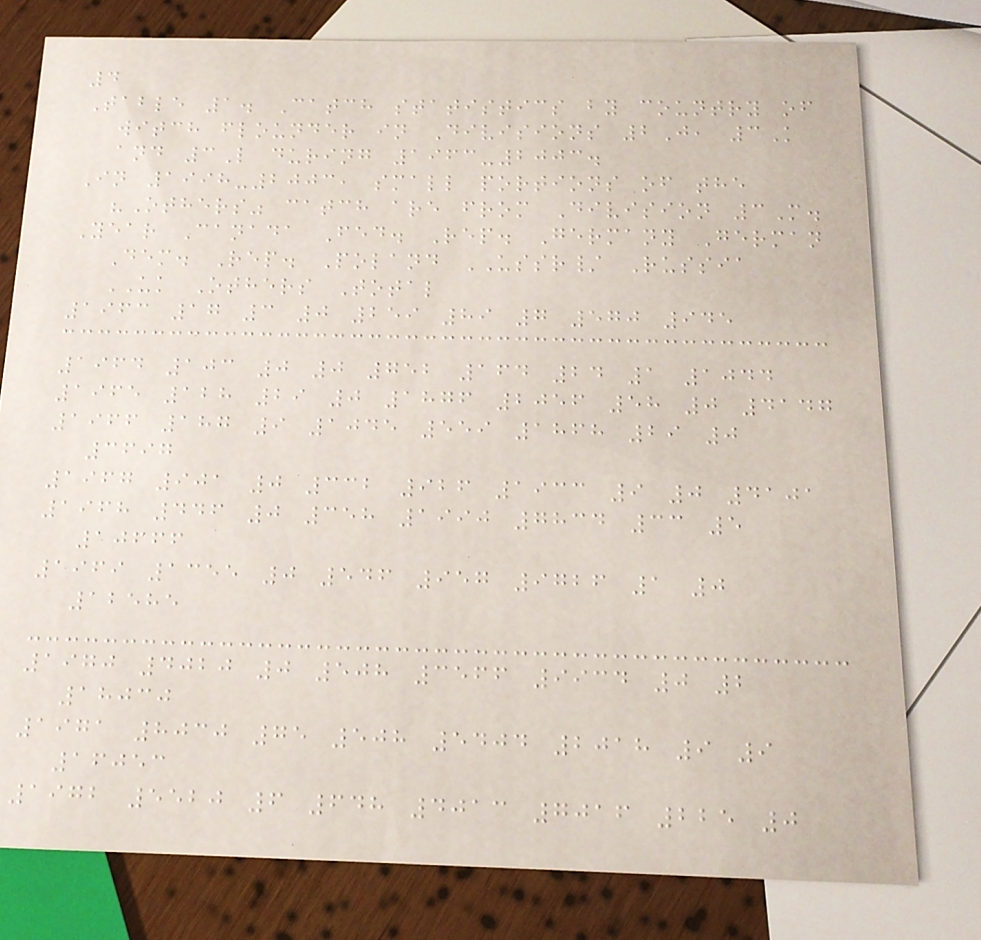4
Table 1. Catch statistics by country of
witch flounder in Divisions 2J, 3K
and 3L during 1963-2003.
In 1998-2003, small portions of the
"Others" catch are from Division 3M.
Year Canada Fed. Rep. Germany German
Dem. Rep. Poland USSR/ Russia
UK Others Total
1963 17 3 0 259 89 7 570 945
1964 103 0 0 752 164 24 1 1044
1965 128 29 0 1876 2056 58 0 4147
1966 187 9 1045 559 1868 29 0
3697
1967 901 0 332 926 1933 9 0 4101
1968 446 0 358 1990 7834 33 5
10666
1969 1355 0 546 957 9726 1 0
12585
1970 4020 0 508 3566 9934 0 2
18030
1971 8030 75 508 5404 2018 9 9
16053
1972 5520 6 648 4013 7016 225 0
